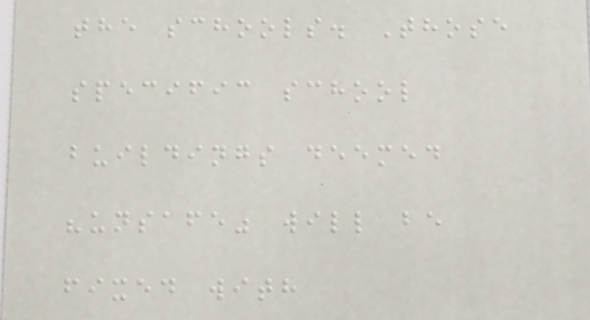the schools. Those
specific school
buildings deemed
"unsafe" will be
fixed with
